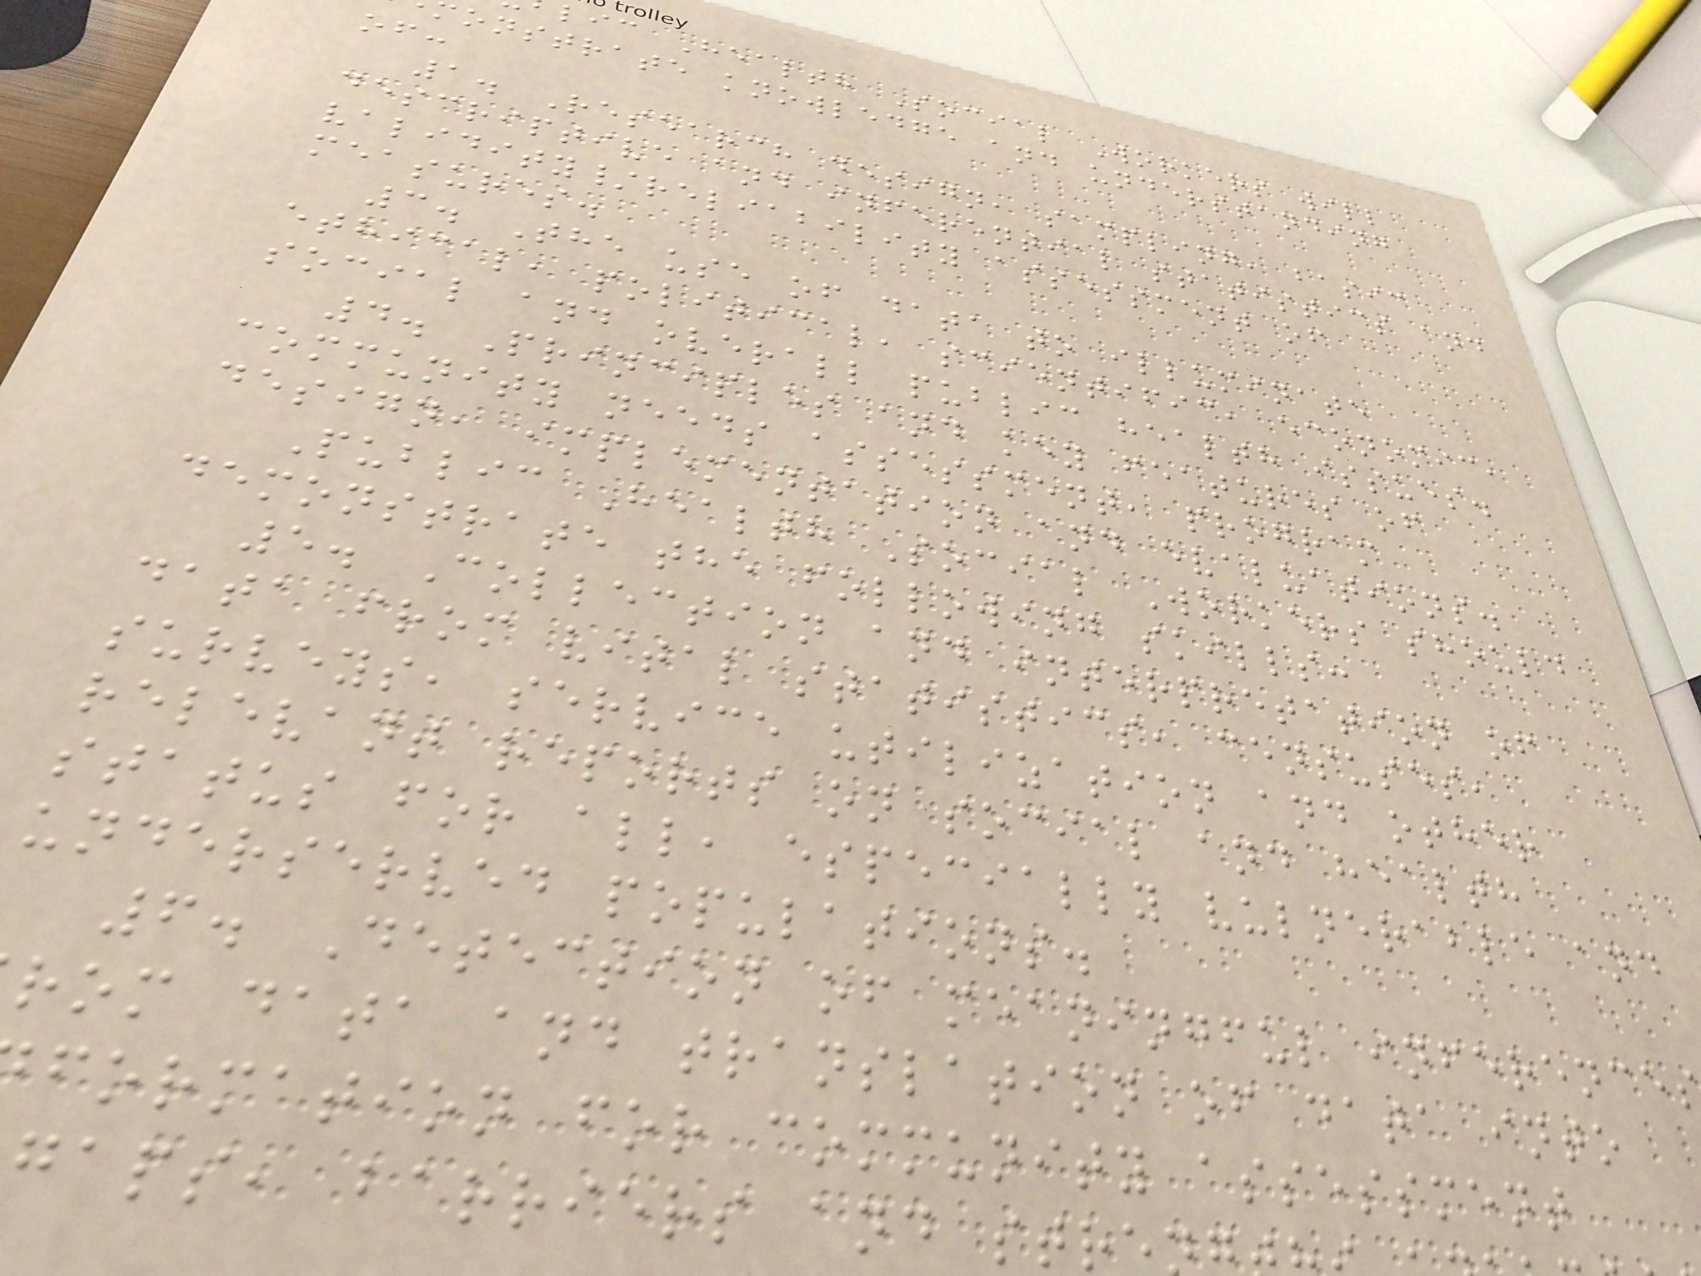lic Health Social Workers will
onstrate knowledge and understanding
of:
1. Research design, sampling, basic
descriptive and inferential statistics and
validity/reliability assessment of
measures.
3. The use of data to illuminate
ethical, political, scientific, economic,
social and overall public health issues.
4. Principles and key features of
community needs assessment, program
design, implementation and evaluations.
Public Health Social Workers should
demonstrate the following skills:
5. Collection and interpretation of
data from vital statistics, censuses,
surveys, service utilization and other
relevant reports on social and health
status for all, especially vulnerable and
underserved populations.
6. Detection of meaningful inference
rom data and translation of data into
formation for community assessment
gaps, barriers and stre
